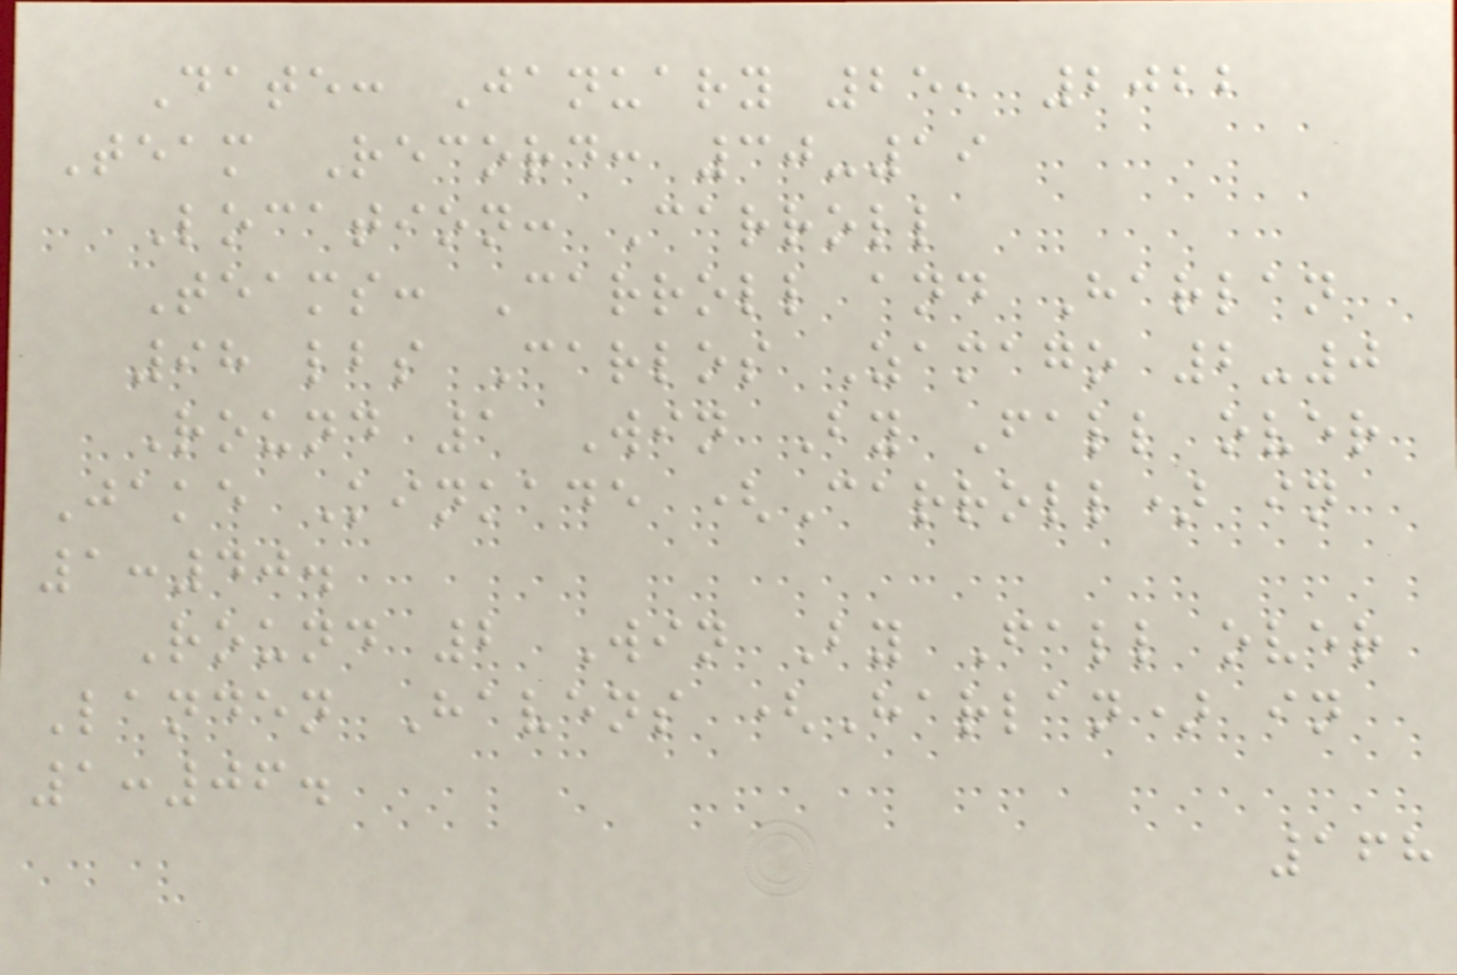Date: January 25, 2022
Team Record: 30-19
Location: Carroll
Teams: Carroll and Harlan
98 lbs Carlos Zamago 2-0
Round 1 Win By Fall over
Jake Kinkade (Carroll) in
1:40.
Round 2 Win By Fall over
Landen Havens (Harlan) in
1:06.
168
